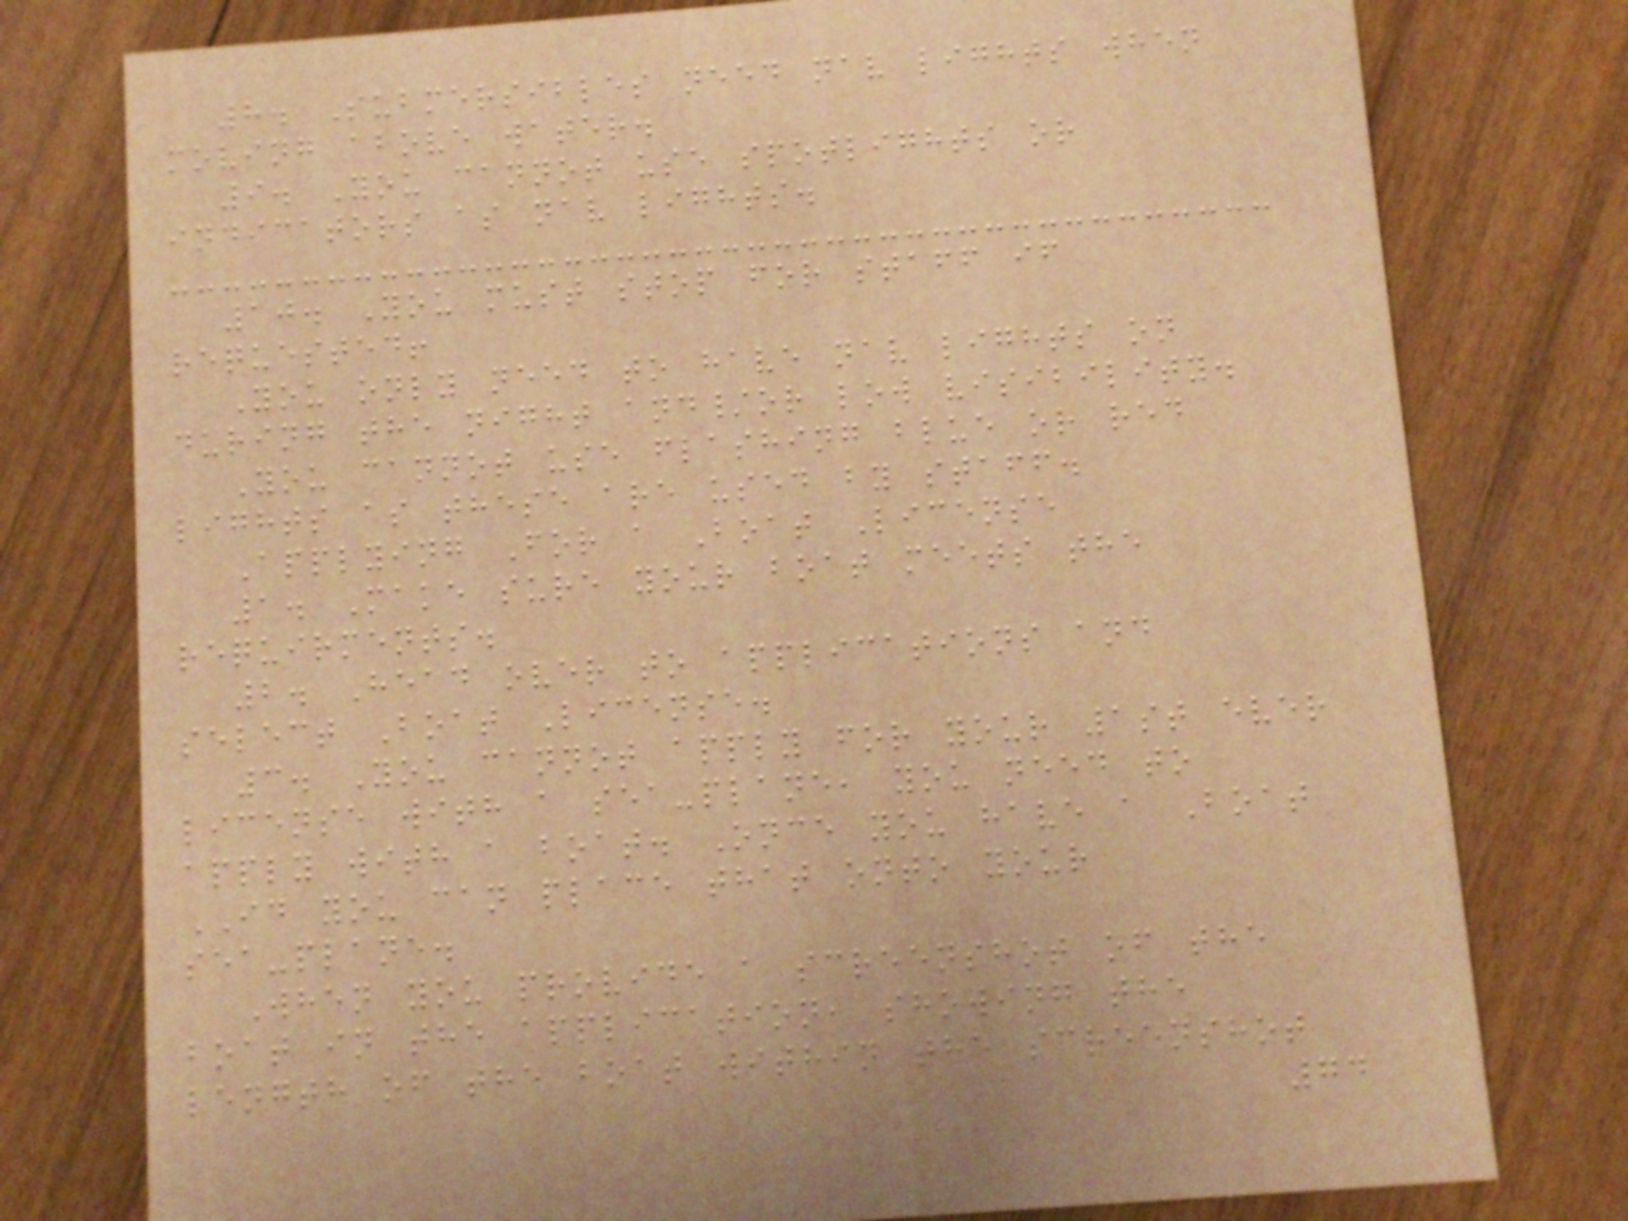8. Submersibles need nav lights when
moving above water.
9. You cannot use spotlights or
indicators as nav lights.
10. You must stop for staff if
requested!
You only need to have nav lights on
during the night and/or low visibility.
You cannot use flashing blue or red
lights as these are used by staff.
Applying For a Boat License
1. Make sure your boat meets the
requirments.
2. Head over to applications and
select Boat License.
3. You cannot apply for your 1st ever
license with a sea-plane, you need to
apply with a boat. Once you have a Boat
ID you can place that onto your
sea-plane.
When you provide a screenshot of the
boat in the application, showing the
length of the boat within the screenshot
74
